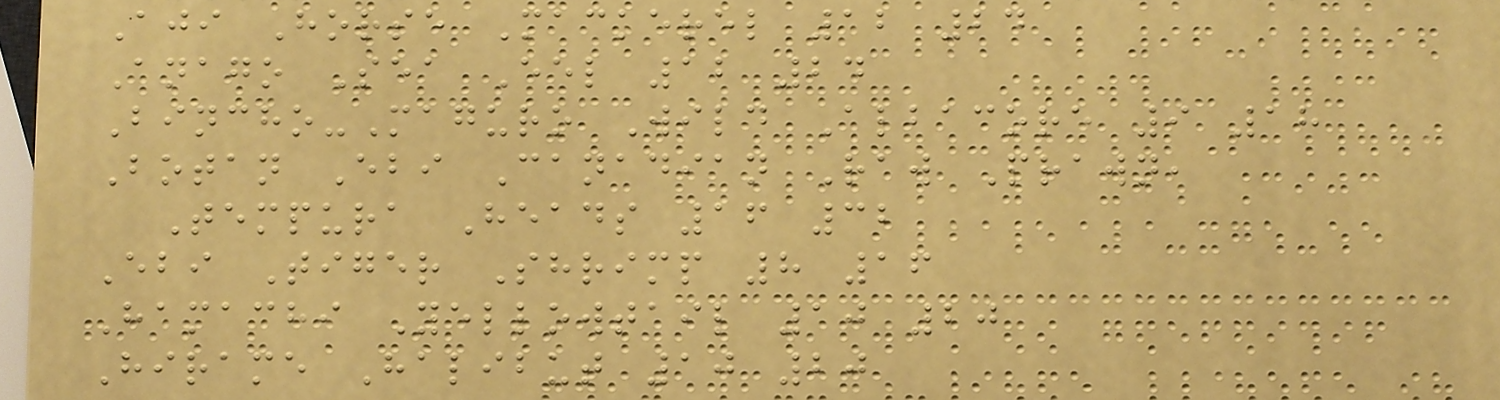Aji Horse Mackerel 12 24
Anago Sea Eel 12 24
Bincho-Maguro Wild Albacore 9 18
Botan Ebi Canadian Raw Prawn,
Tempura Heads 16 32
Ebi Tiger Shrimp 8 16
Hamachi Yellowtail 10 20
Hirame Halibut 10 20
